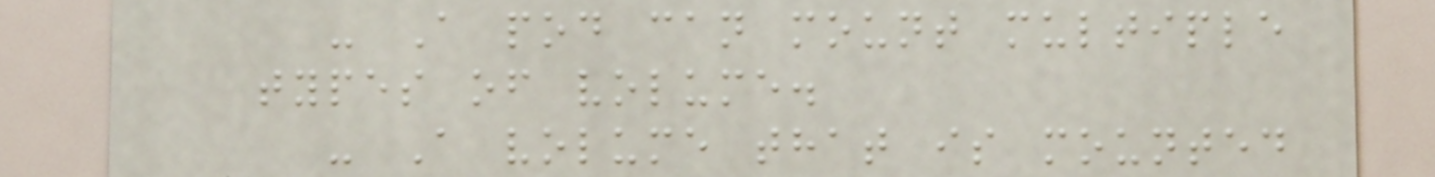- A pod can mount multiple
types of volume.
- A volume that is mounted
